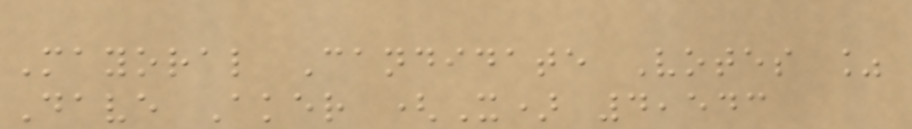Mayoral Candidate Votes %
Dave Aker (X) 4,543
